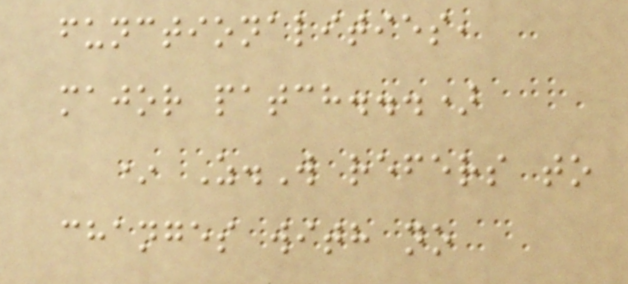functionalities,
major patch...)
* Z.W refers to
changes with no
